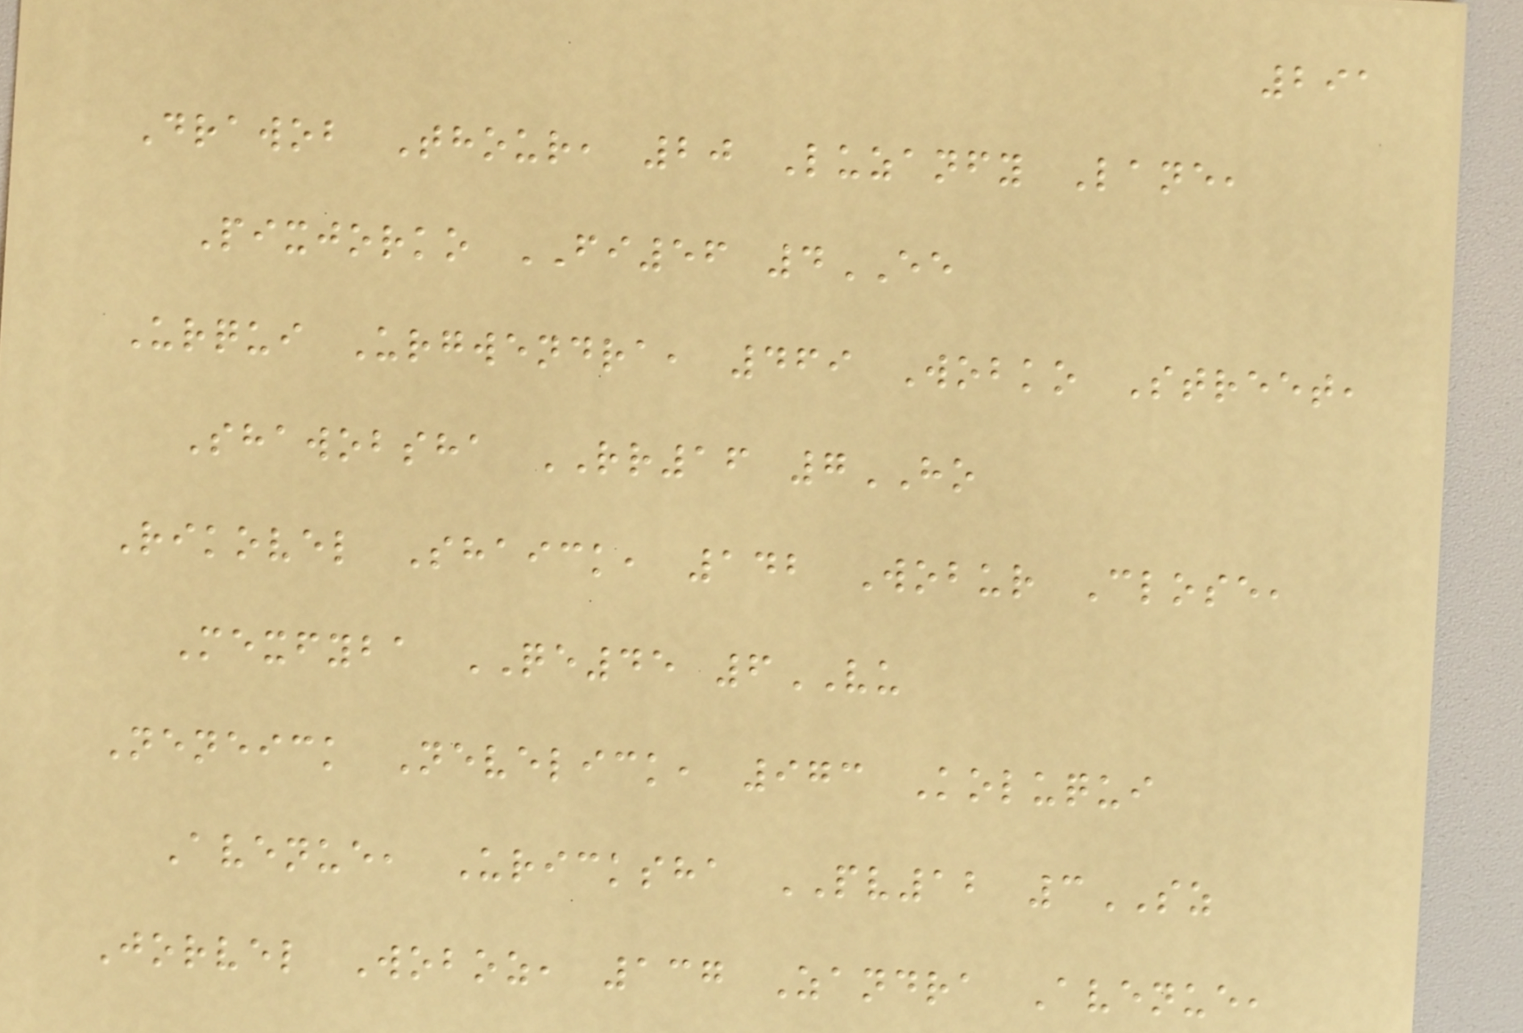291
Drawob Thour, 20 Luzanfy Lane,
Pixjorko FI56 4EE
Urqui Urgwendra, 469 Wobko Street,
Shawobsha RR16 7HO
Rikovel Shaick, 142 Wobur Close,
Mexfyba QE45 6VU
Neneick Nevelick, 973 Koluqui
Avenue, Uricksha PV12 3SZ
Jorvel Woboz, 137 Zandra Avenue,
